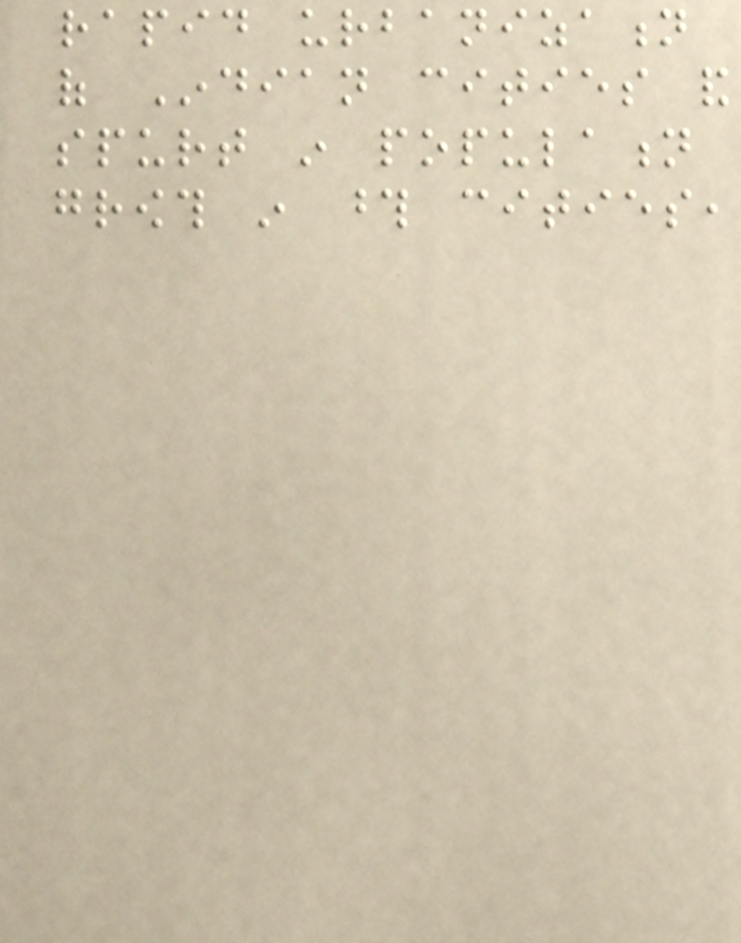rapid urbanization
of Indian cities and
spurt in population
growth in those cities,
